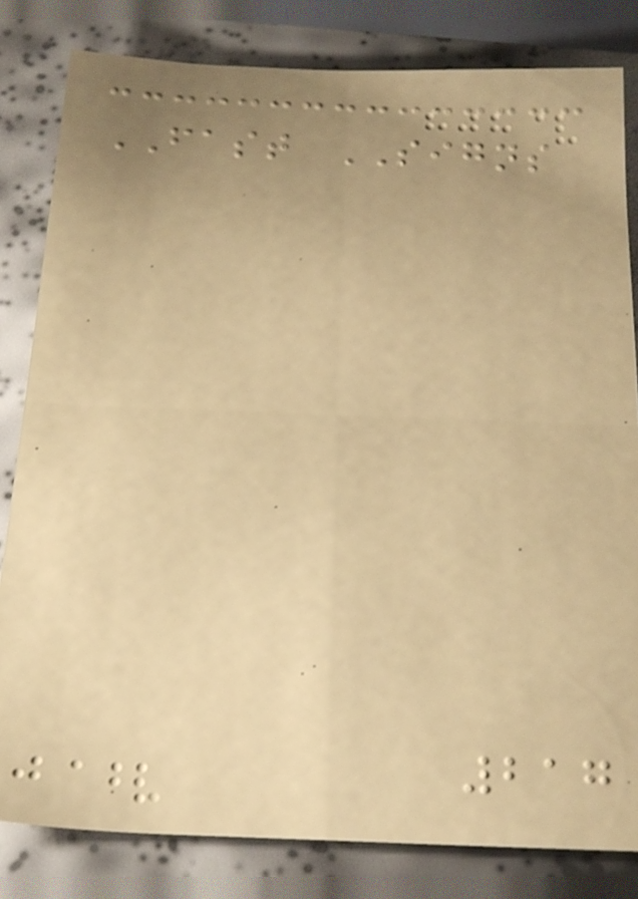FAST SIGNS
217
